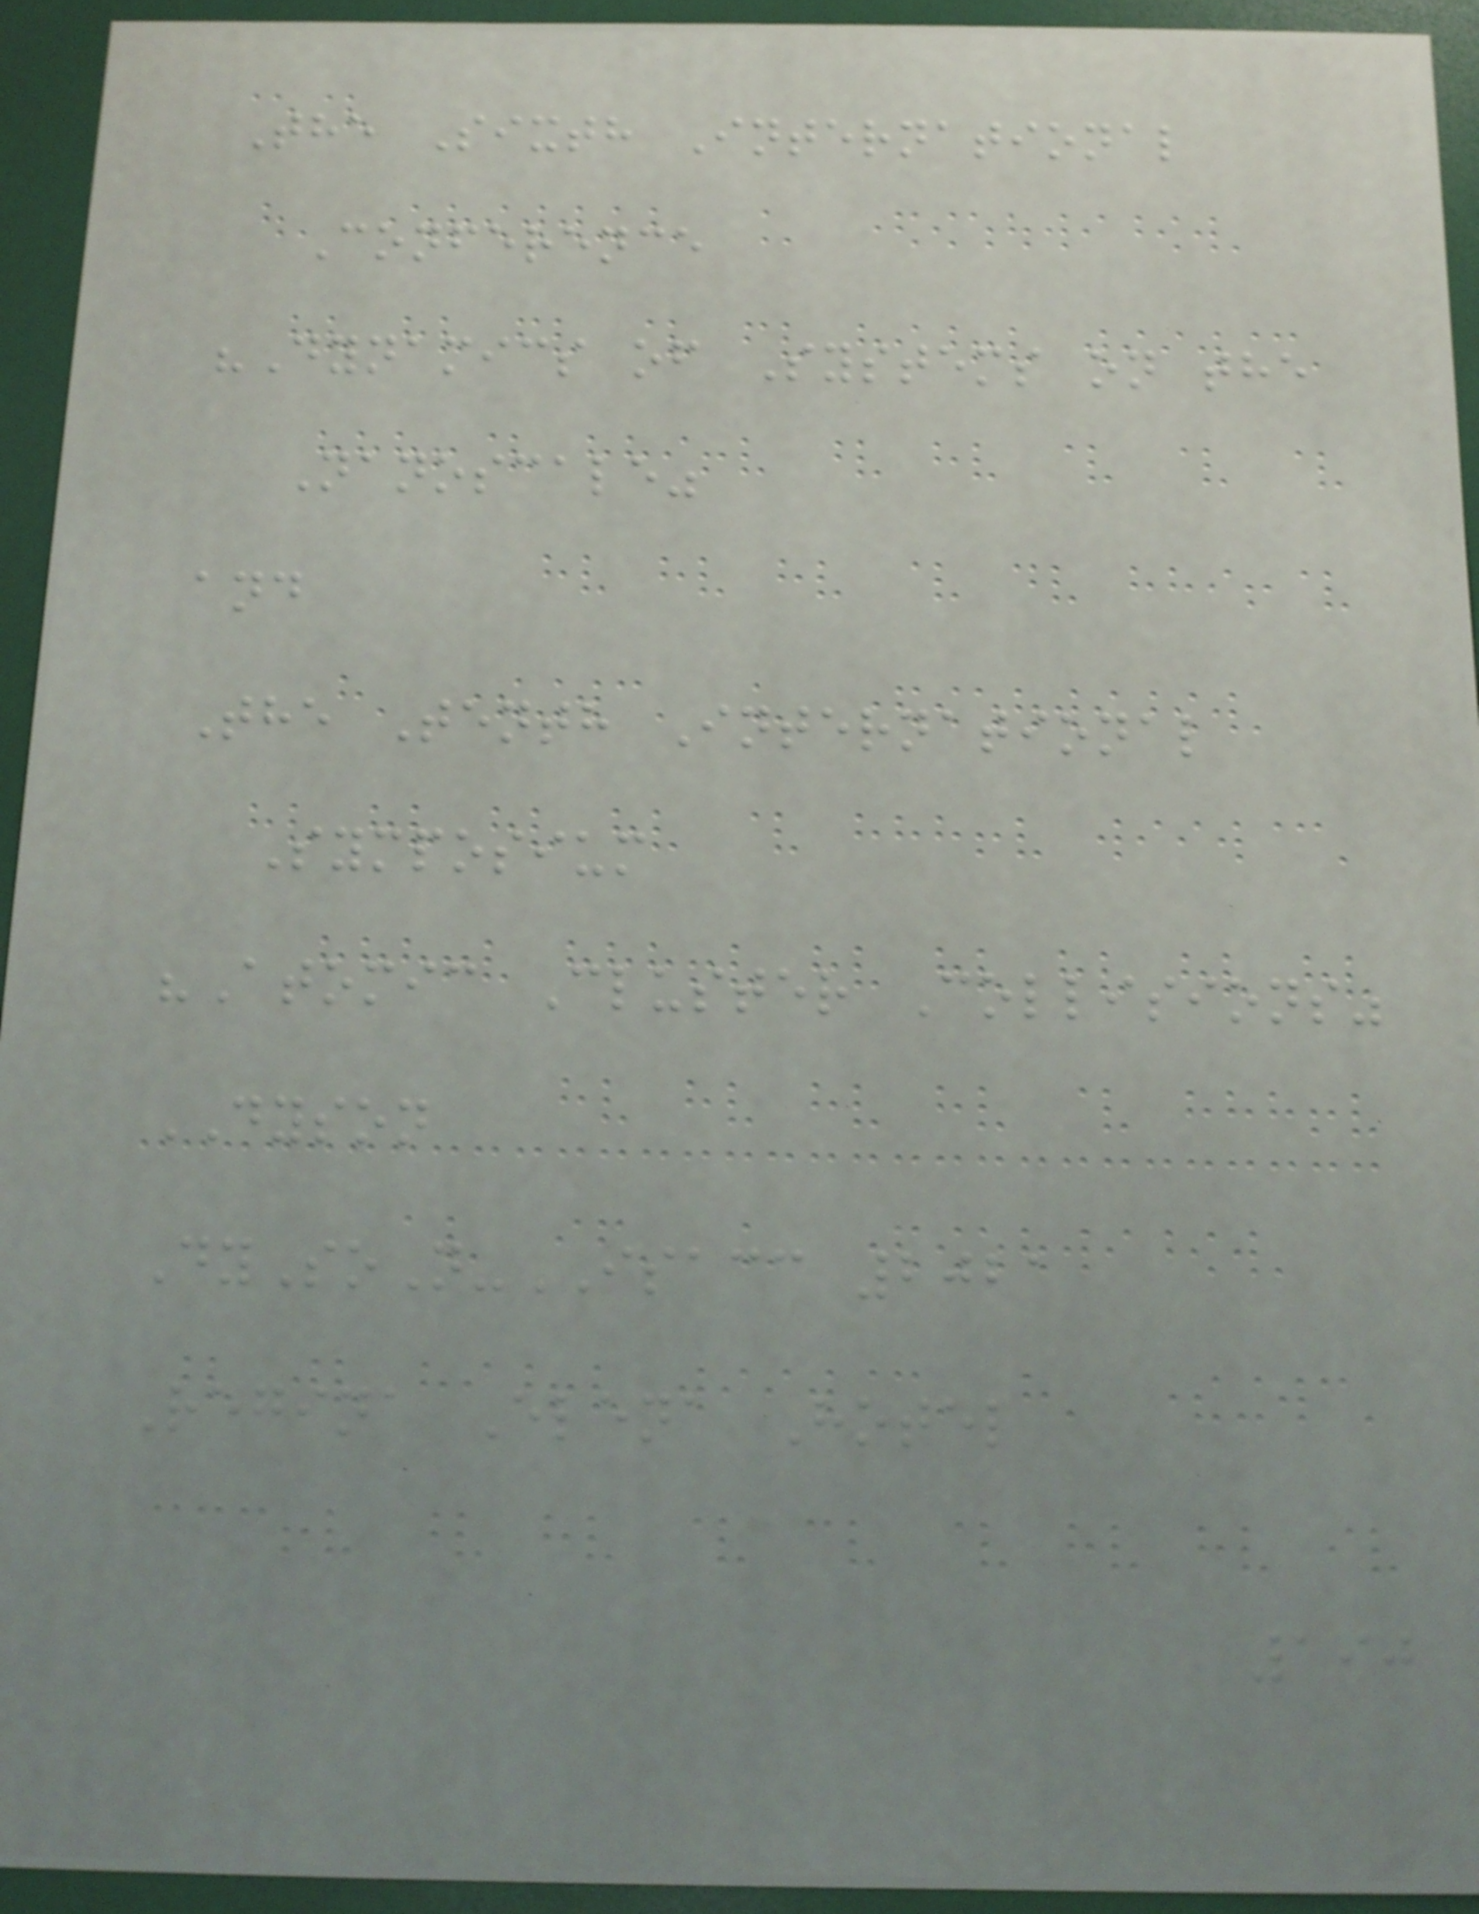The Sixth International
Conference
"Dynamics of Systems on the
Nanoscale"
and
The Tenth International
Symposium
"Atomic Cluster Collisions"
DYSON
DySoN-ISACC 2021
Regina Elena Hotel
190
